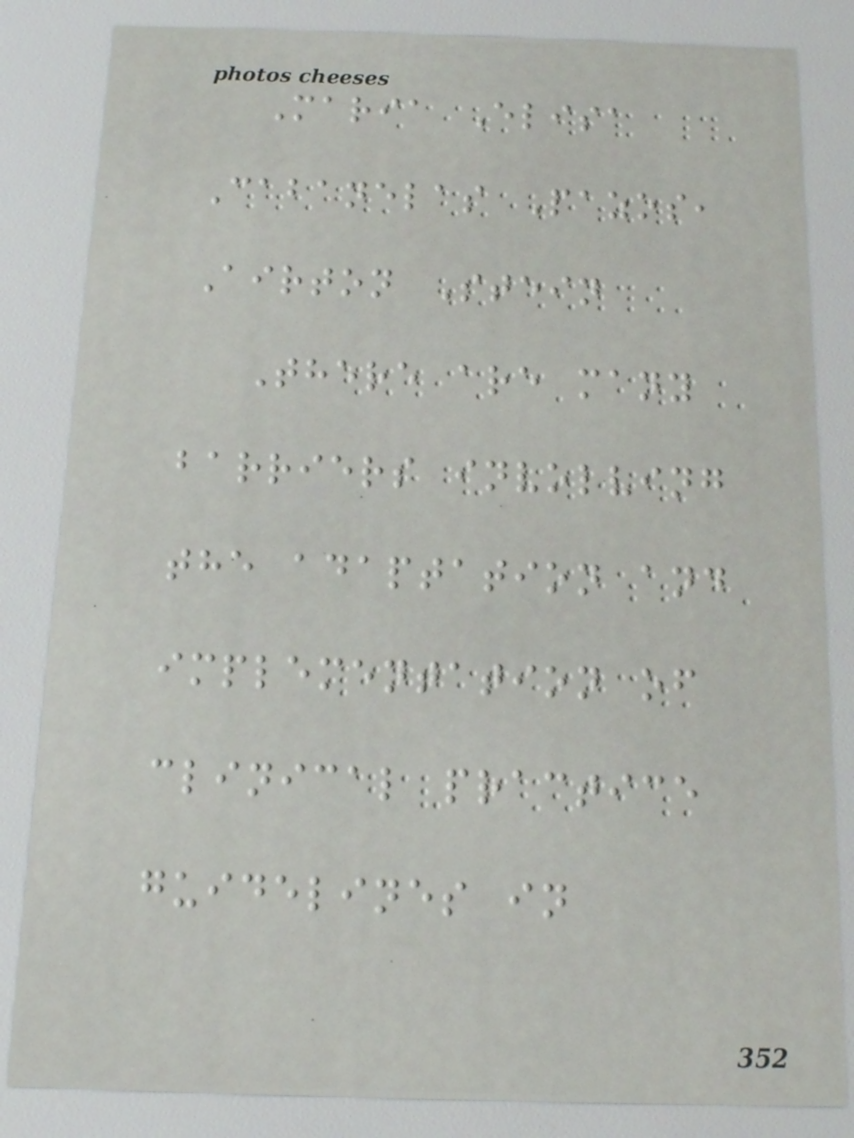Maria Elisa
Cabanelas Pazos,
Airton Stein
There are many
barriers involving
the adaptation and
implementation of
clinical practice
guidelines in
